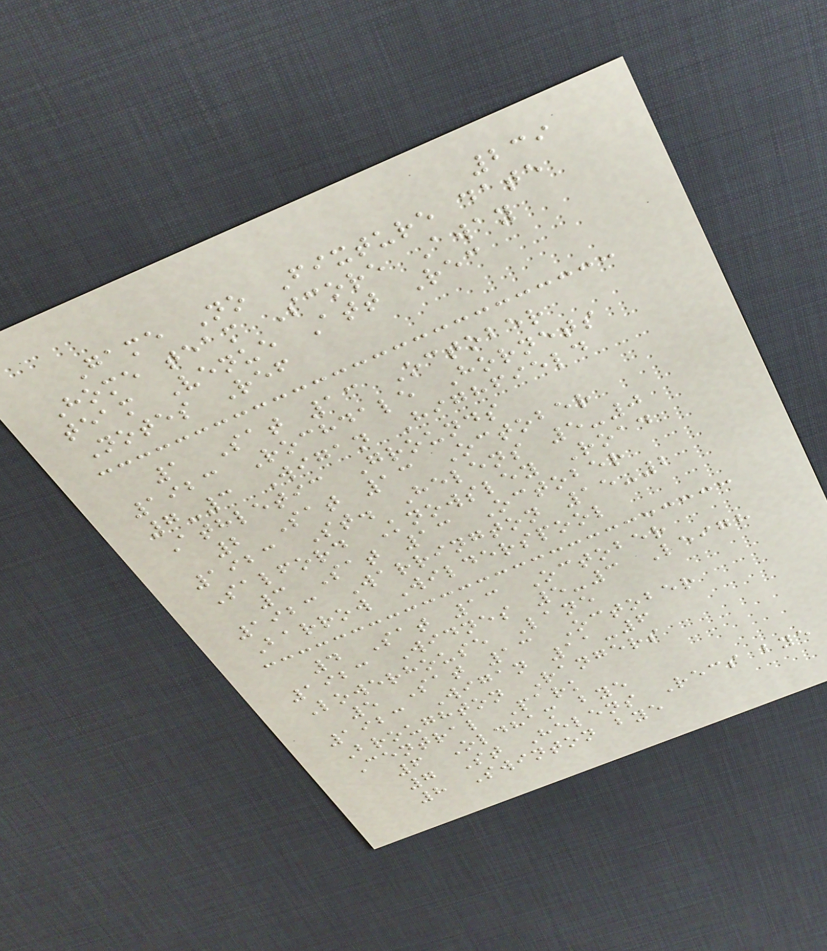239
Game No Fixture date
Home team Score Away
team Venue Att Rec
Notes Ref
1 Sat 13 October
1923 Rochdale Hornets
7-3 Wigan Highfield
Athletic Grounds
2 Sat 13 October
1923 St. Helens 5-0
Salford Knowsley Road
3 Sat 13 October
1923 Warrington 15-2
Barrow Wilderspool
4 Sat 13 October
1923 Widnes 5-3 Leigh
Lowerhouse Lane
5 Sat 13 October
1923 Wigan 11-6
Broughton Rangers
Central Park
6 Oldham bye
7 St Helens Recs bye
8 Swinton bye
